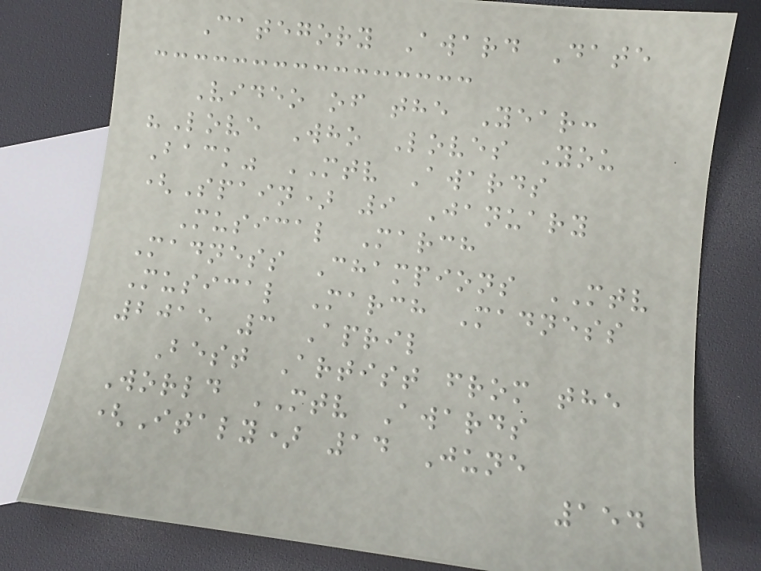Category Award Date
Video of the Year:
"Love Who Loves You
Back" MTV Awards
(Spain) 9 January
Musical March
Madness Champions MTV
Musical March Madness
2015 3 April
Best Artist from the
World MTV Awards
(Italy) 14 June
154
